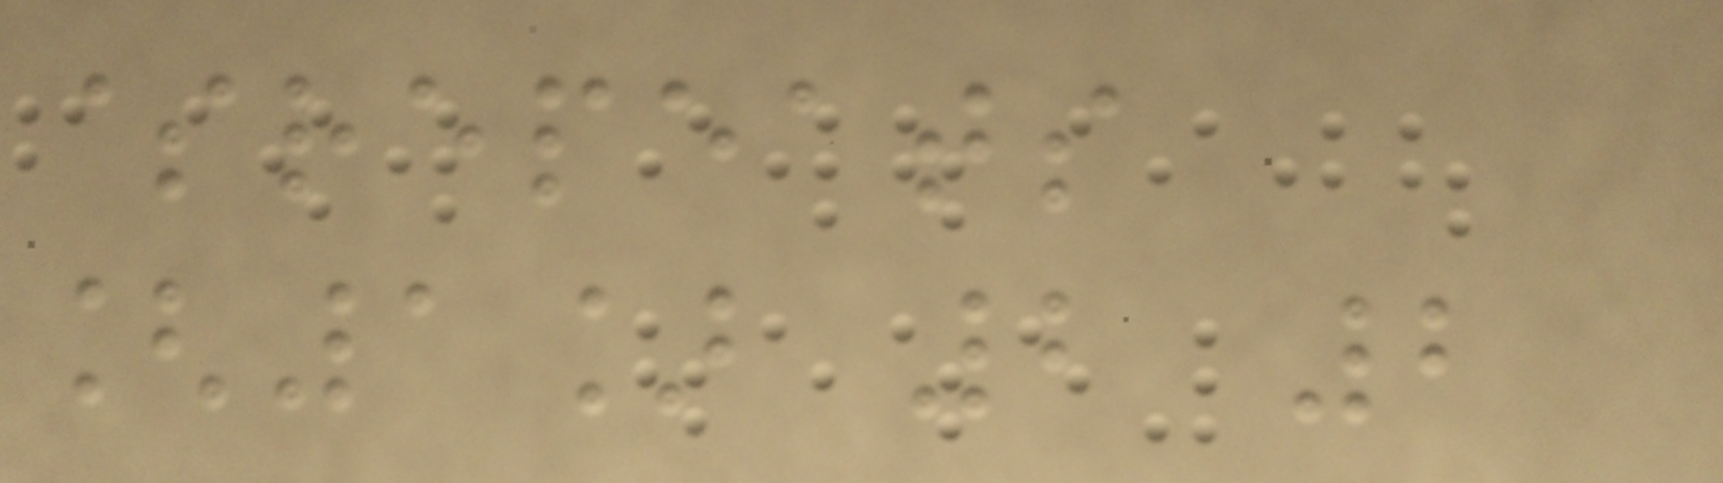$repeats
[1] 2 2
